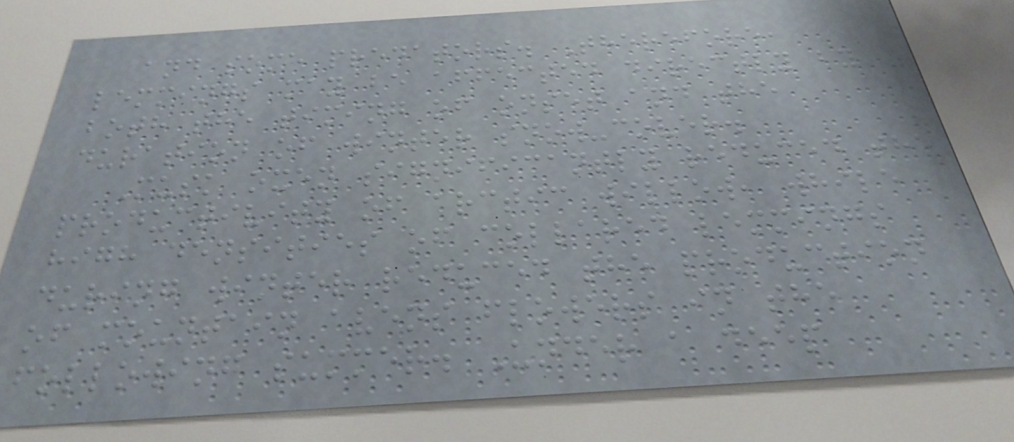and some predators. Therefore,
lemmings may be affected directly by
both the timing of onset and the
duration of winter snow-cover.
Musk oxen significantly reduced the
productivity of arctic willow, while
high densities of collared lemmings
during winter reduced the production
of mountain avens flowers in the
following summer. Under a deep
